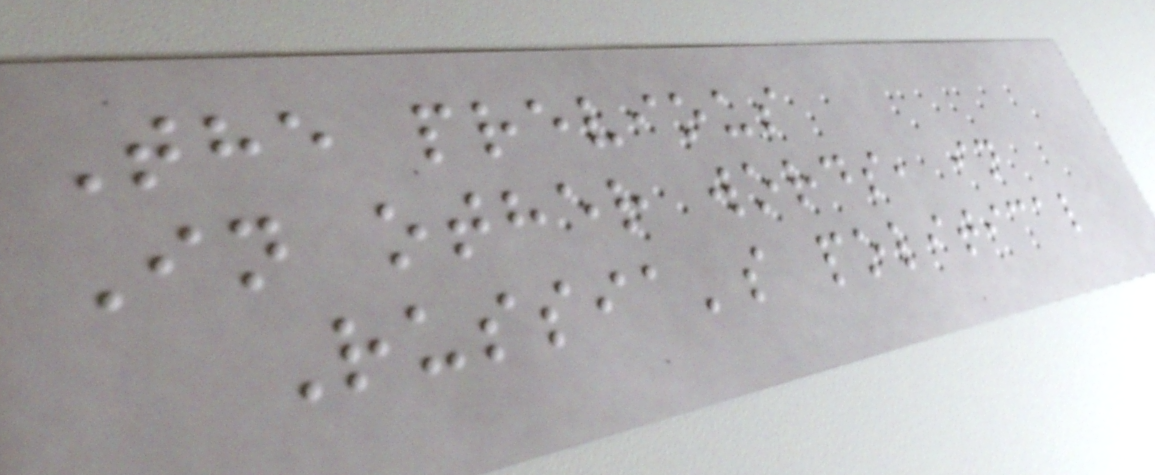The previous
In other words, in
Russia's political
